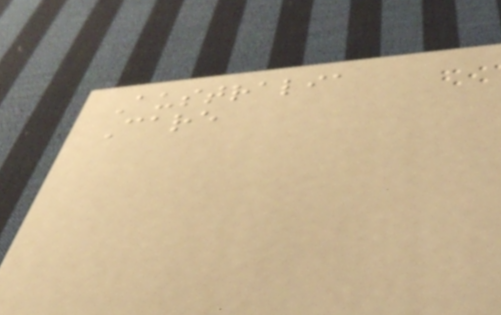Australia
Care
